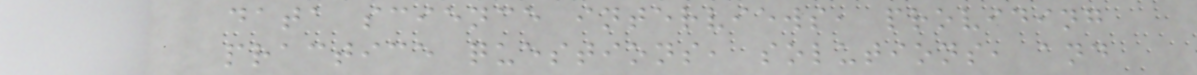data science interviews, providing
practice questions, solutions, and
